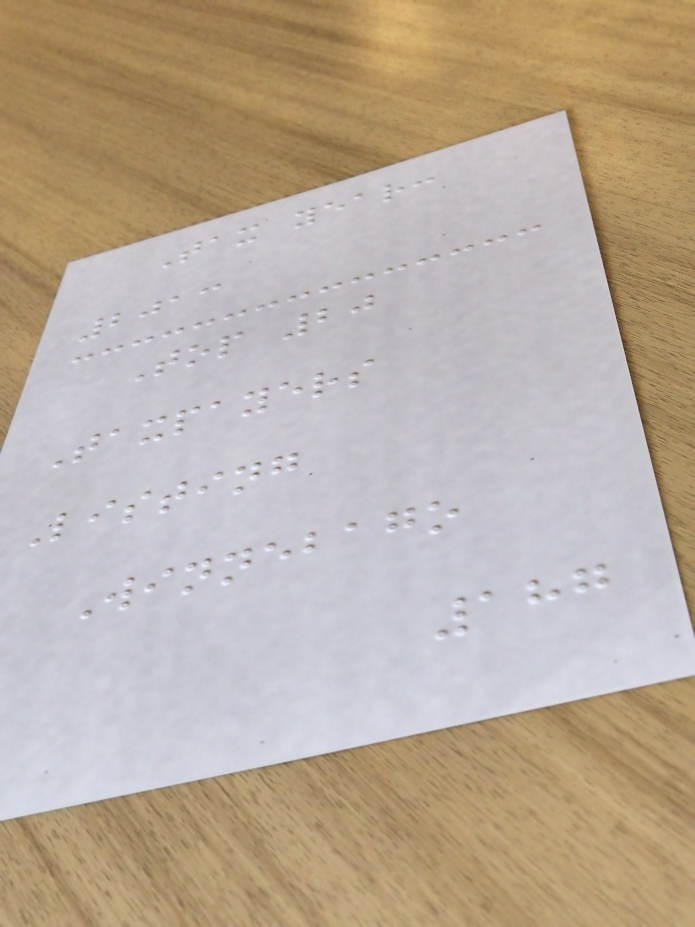Tax year:
2013
Top 20
Taxpayers
Listing
Winnebago
187
